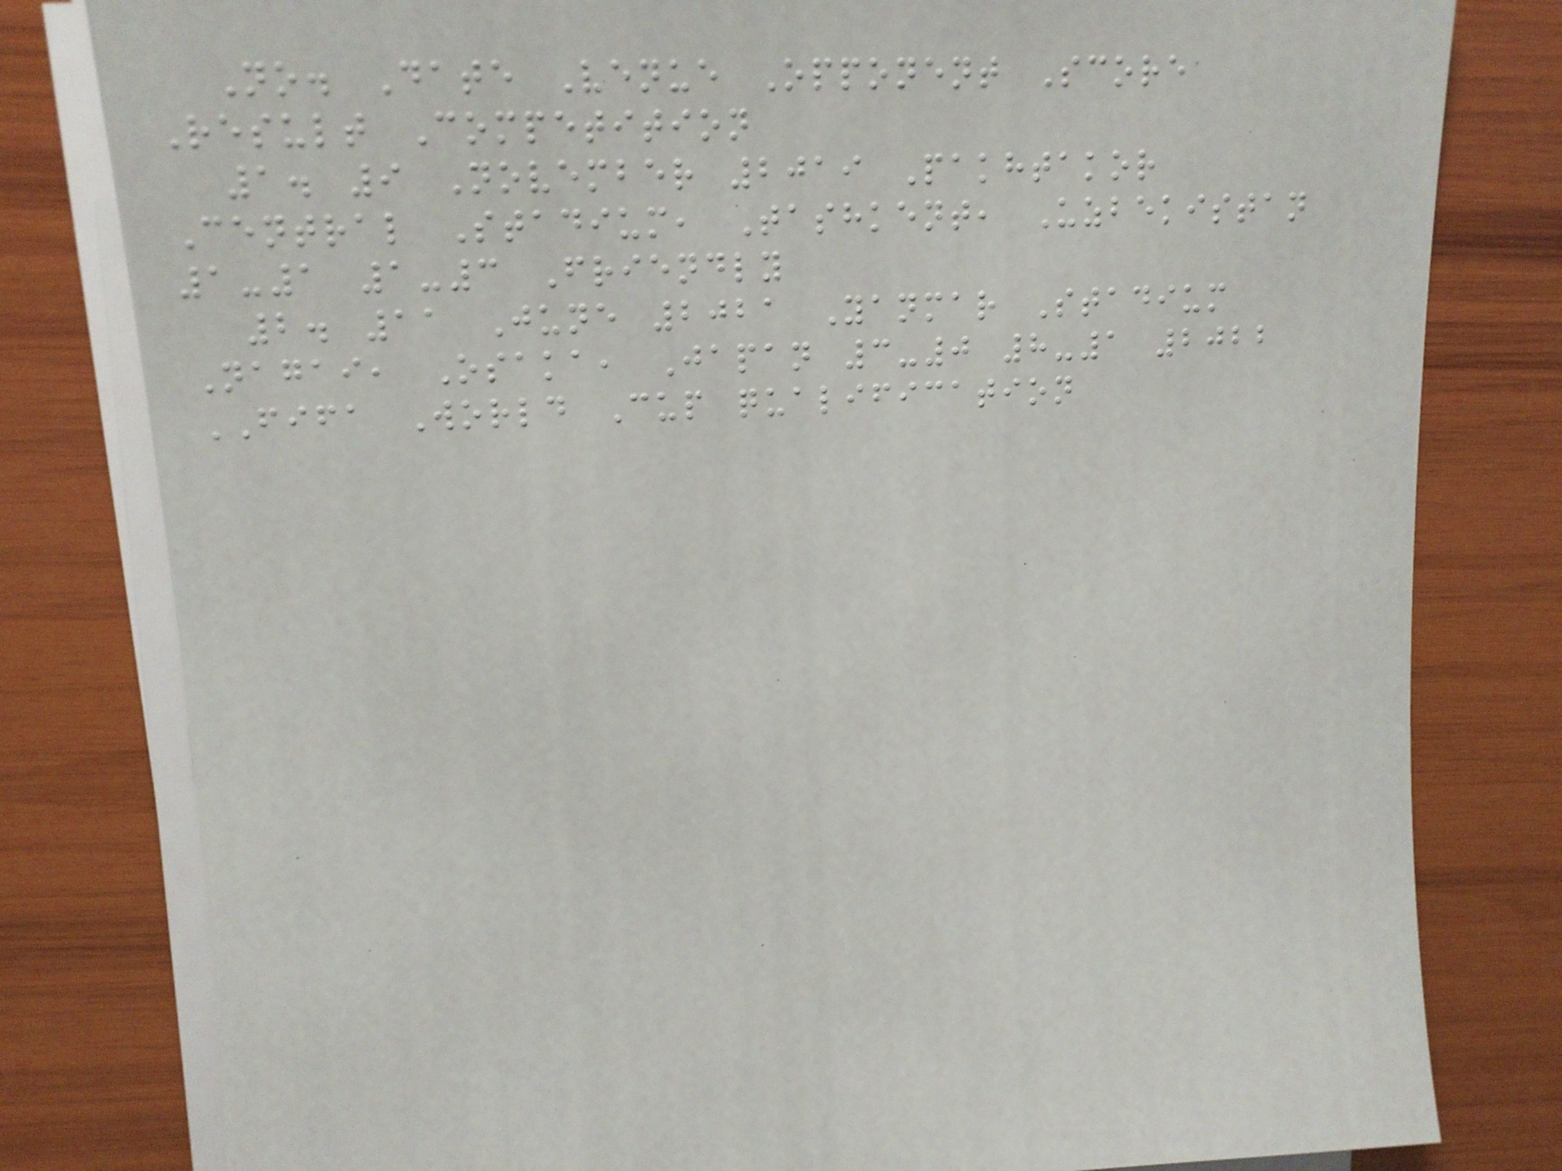No. Date Venue Opponent Score
Result Competition
1. 9 November 2019 Pakhtakor
Central Stadium, Tashkent, Uzbekistan
1-1 1-3 Friendly
2. 11 June 2021 Yanmar Stadium
Nagai, Osaka, Japan 3-0 8-1 2022
FIFA World Cup qualification
